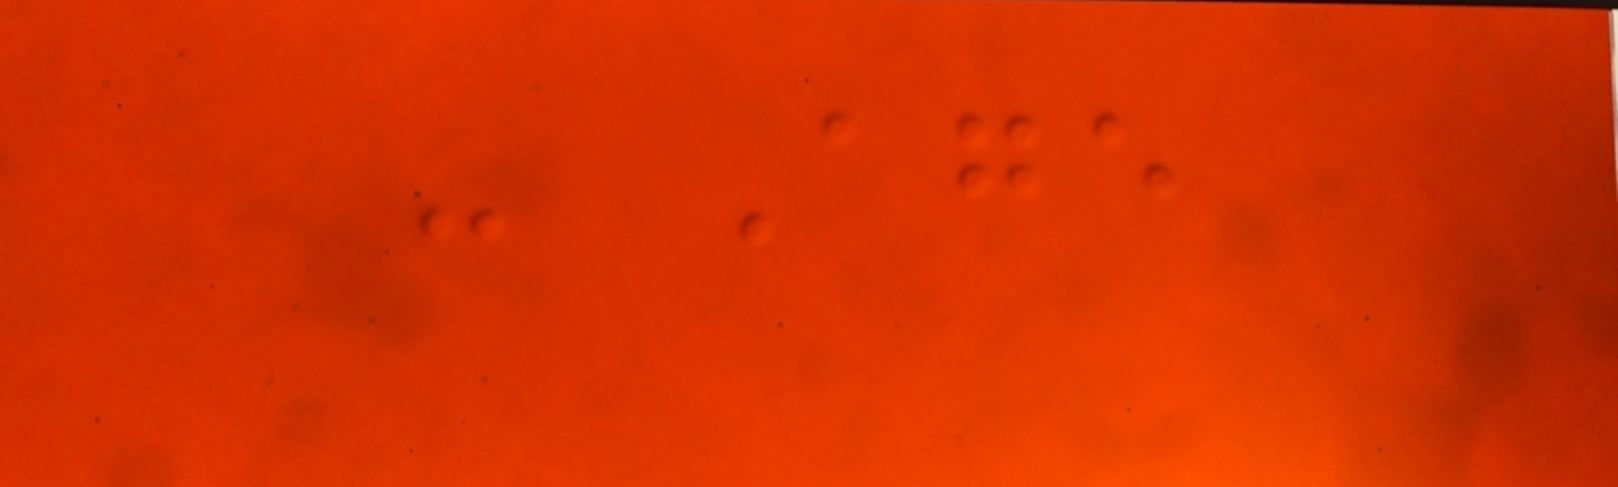- Age
